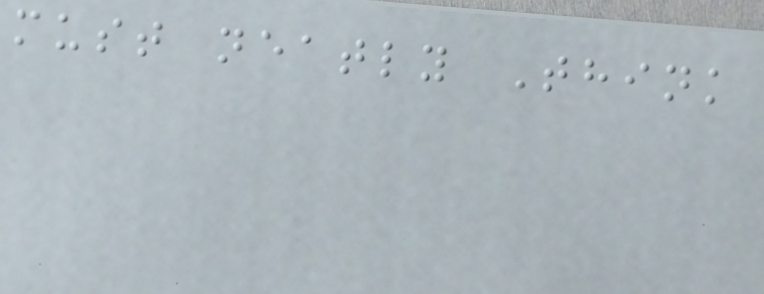must neatly Think
